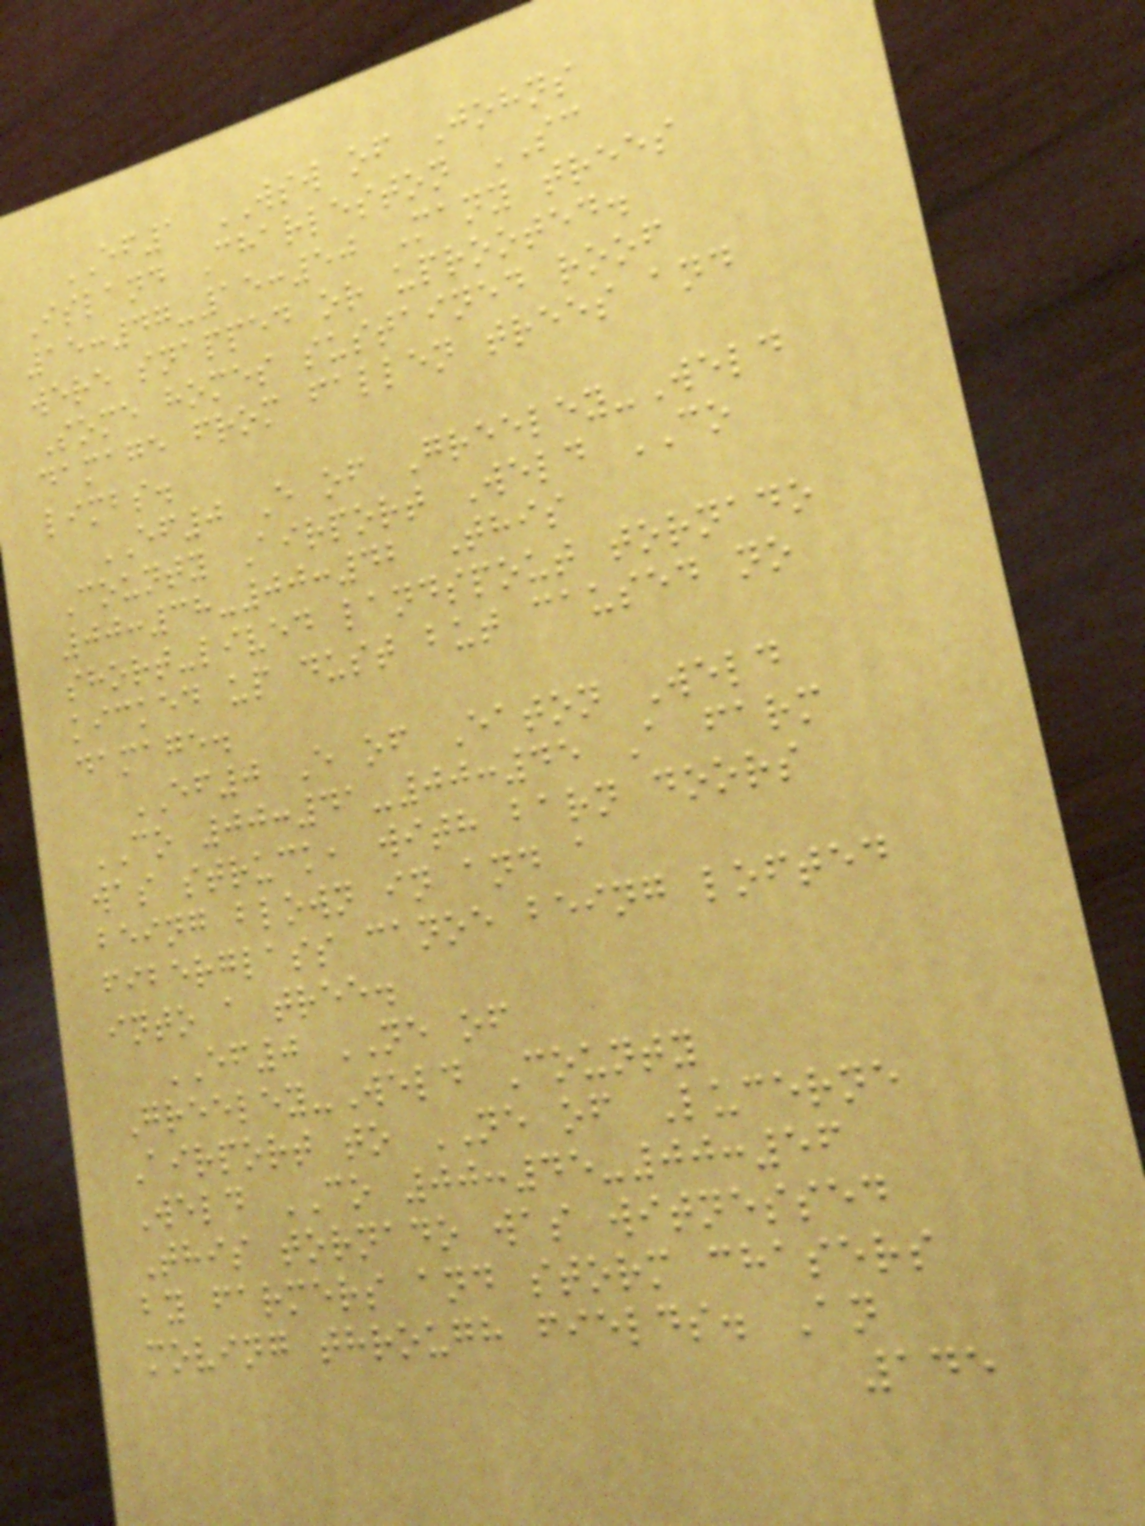EF1 WSW of Johns
Island Charleston SC
15:47-15:50 Many trees
were snapped or uprooted.
Some homes sustained roof
damage from fallen trees and
limbs.
EF0 E of Greeley-Weld
County Airport Weld CO
00:38-00:42 This
short-lived landspout tornado
kicked up dust but caused no
damage.
EF0 E of Eaton Weld
CO 00:41-00:45 A farm
was struck, with barn doors
being blown in and a
fiberglass canoe being lofted
into a tree.
EF0 NE of
Greeley-Weld County
Airport to NE of Lucerne
Weld CO 00:45-00:56
This tornado was witnessed
by farmers and storm chasers
moving through fields. An
145
